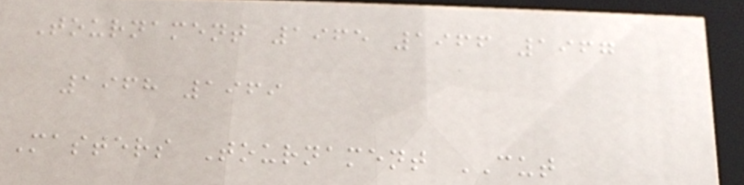Tournament 1965 1966 1967
1968 1969
Masters Tournament CUT
